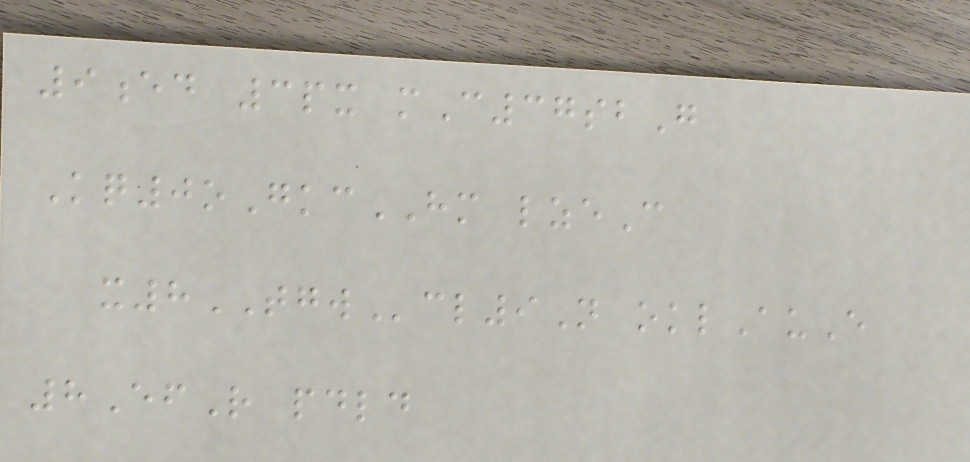9ed 3px mC37sbG
Kq0oGkcHM lzeC
x8TGWcl9N oklAuE
8EfR pdld
